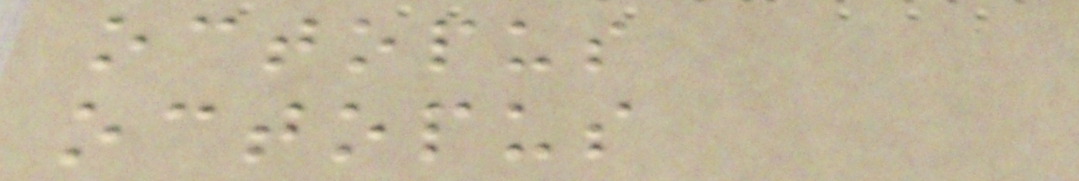octopus
octopus
